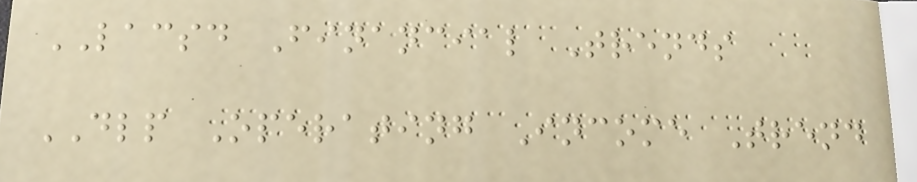LACSD Financial Trends
DLP Operating Income Trend
